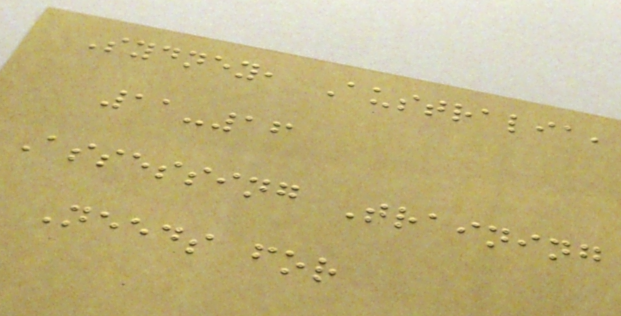Sydney, Australia,
11-16
Assessing Training
Needs for
